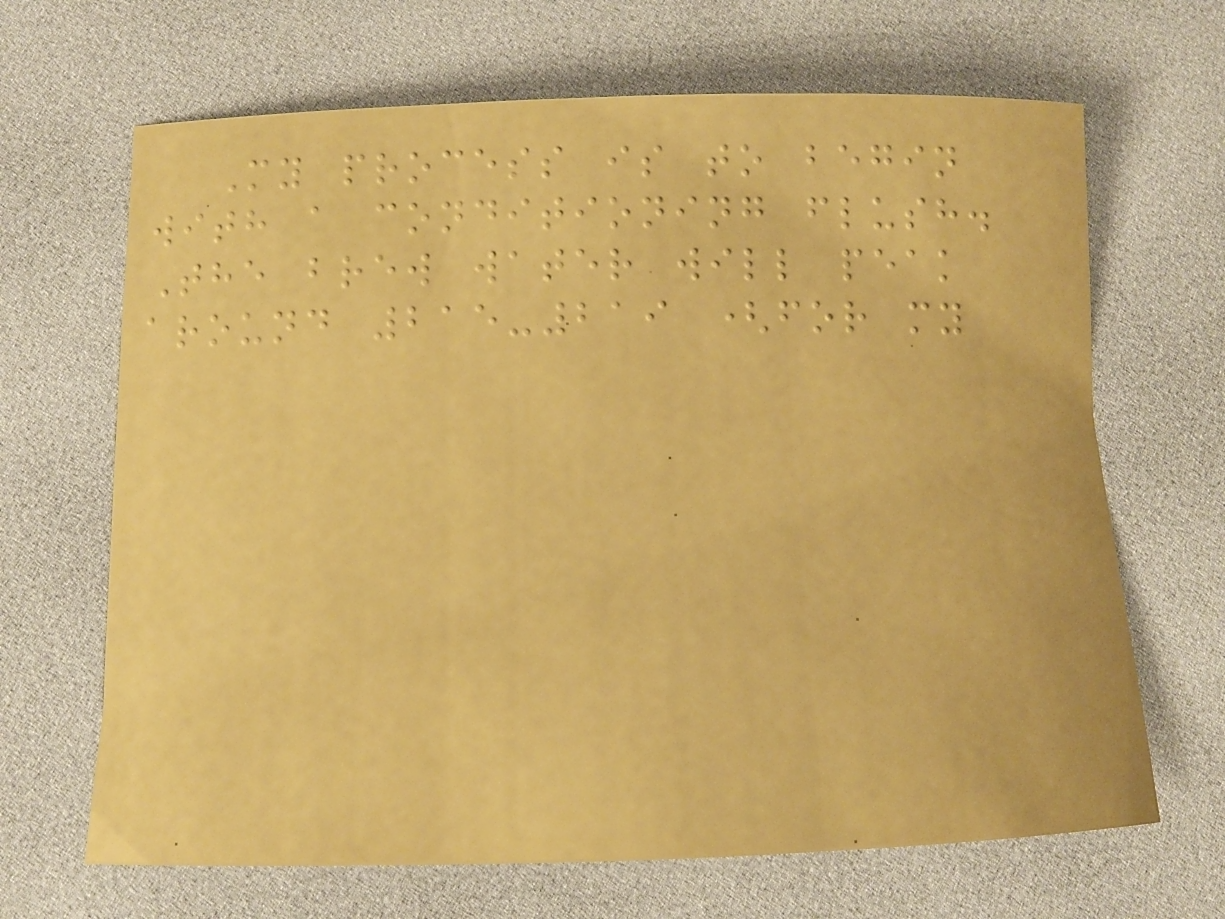My process is to begin
with a conditioning flush.
The brew water will peak
around 215-219 (for my
